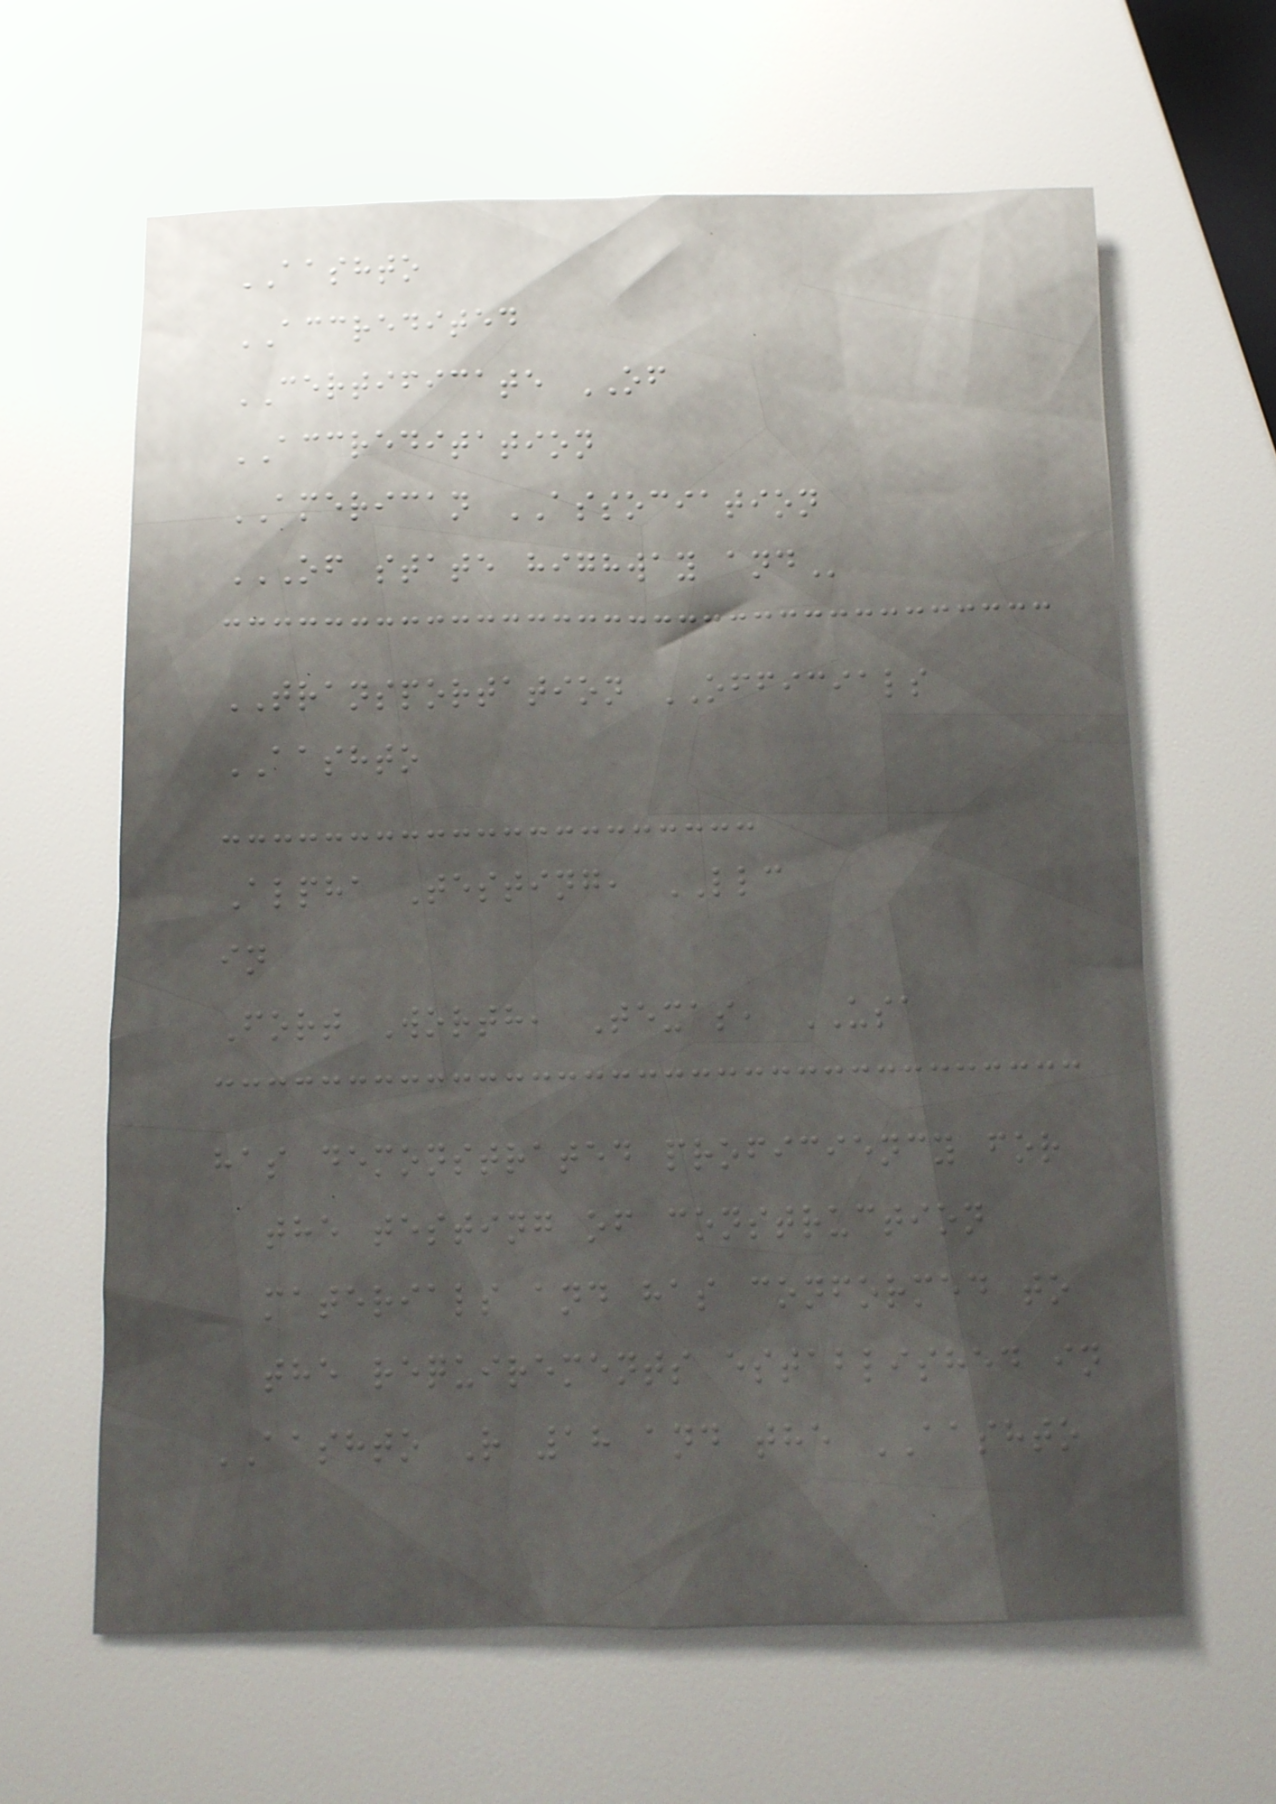AASHTO
ACCREDITED
CERTIFICATE OF
ACCREDITATION
AMERICAN ASSOCIATION
OF STATE HIGHWAY AND
TRANSPORTATION OFFICIALS
AASHTO
Alpha Testing, LLC
in
Fort Worth, Texas, USA
has demonstrated proficiency for
the testing of construction
materials and has conformed to
the requirements established in
AASHTO R 18 and the AASHTO
